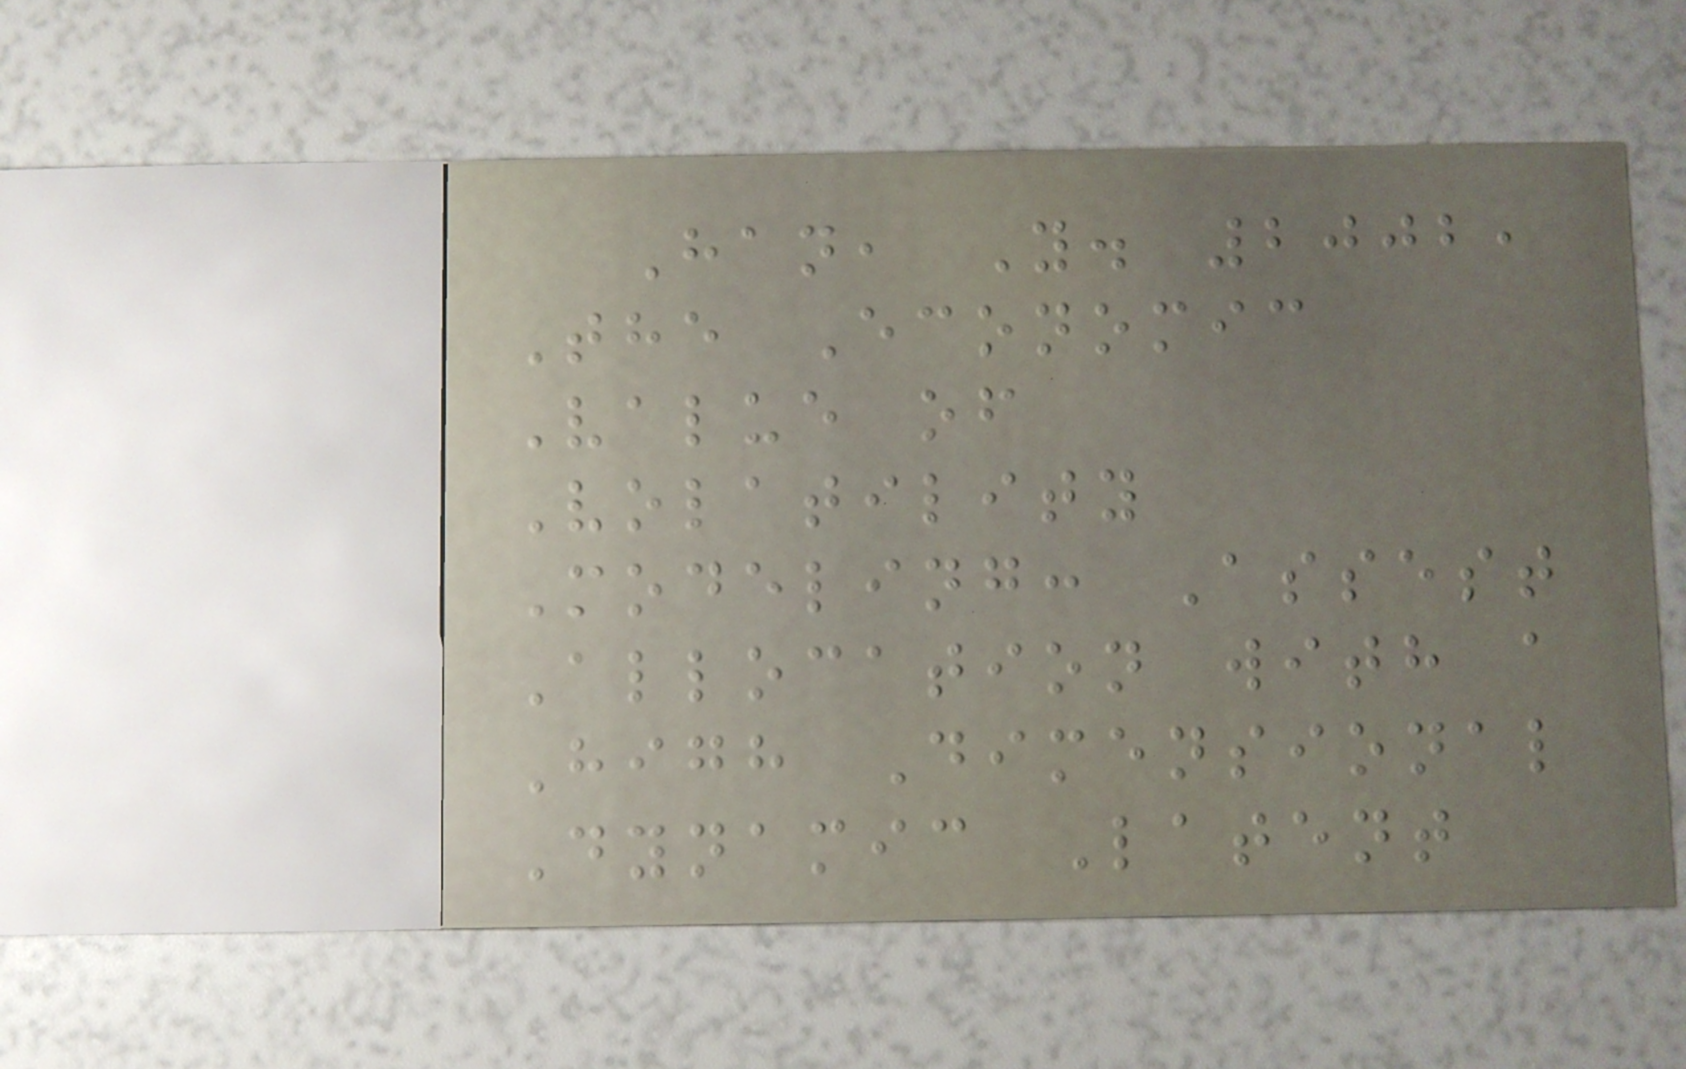Han, Y. 2002,
The Economic
Value of
Volatility
Modeling: Assest
Allocation with a
High Dimensional
Dynamic Latent
